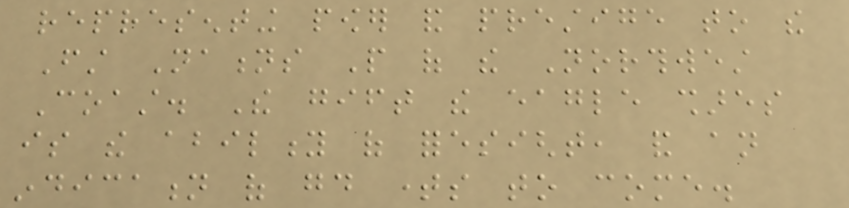representing power and prestige to the
First Nations People of the Northwest
Coast. The gift the eagle shares
is the ability of foresight, and an
indication of good times to come.
